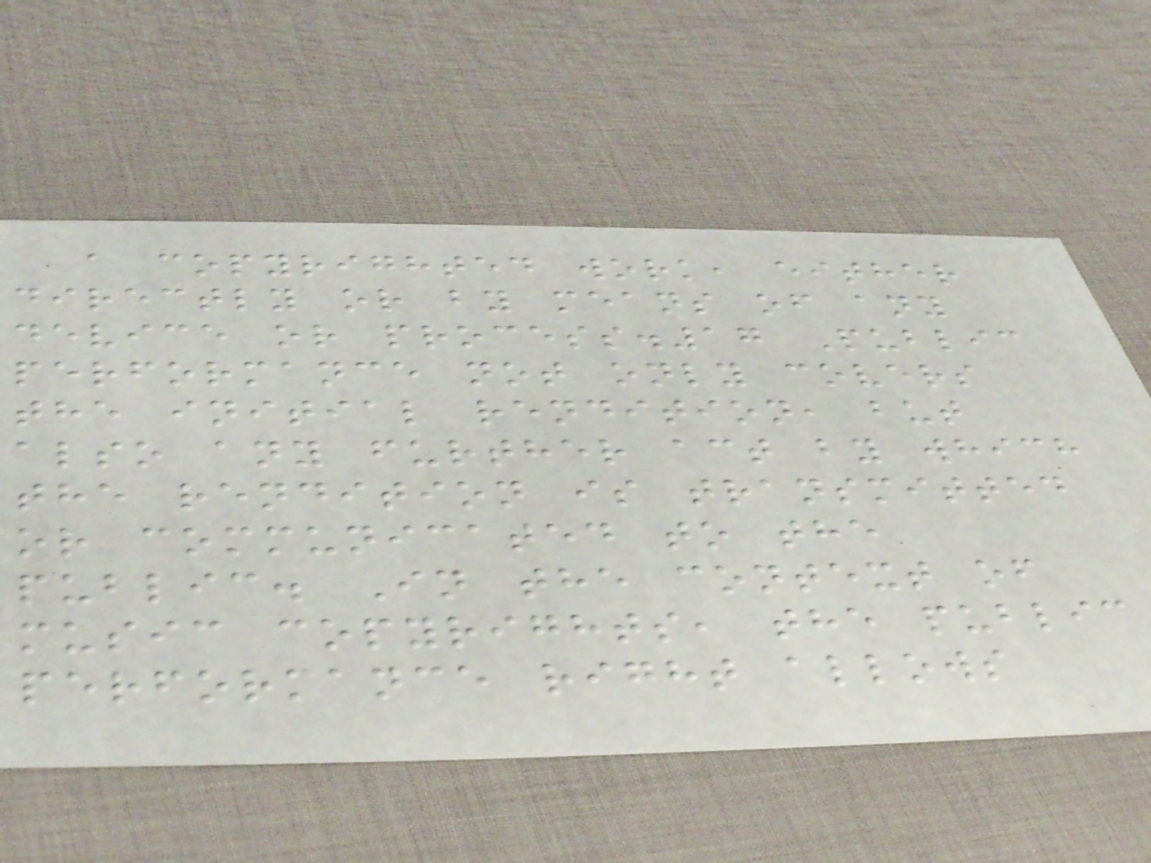a copyrighted work, either
directly or by means of any
device or process.17 Public
performance not only covers
the initial rendition, but
also any further act by which
the rendition is transmitted
or communicated to the
public. In the context of
music copyrights, the public
performance right allows
